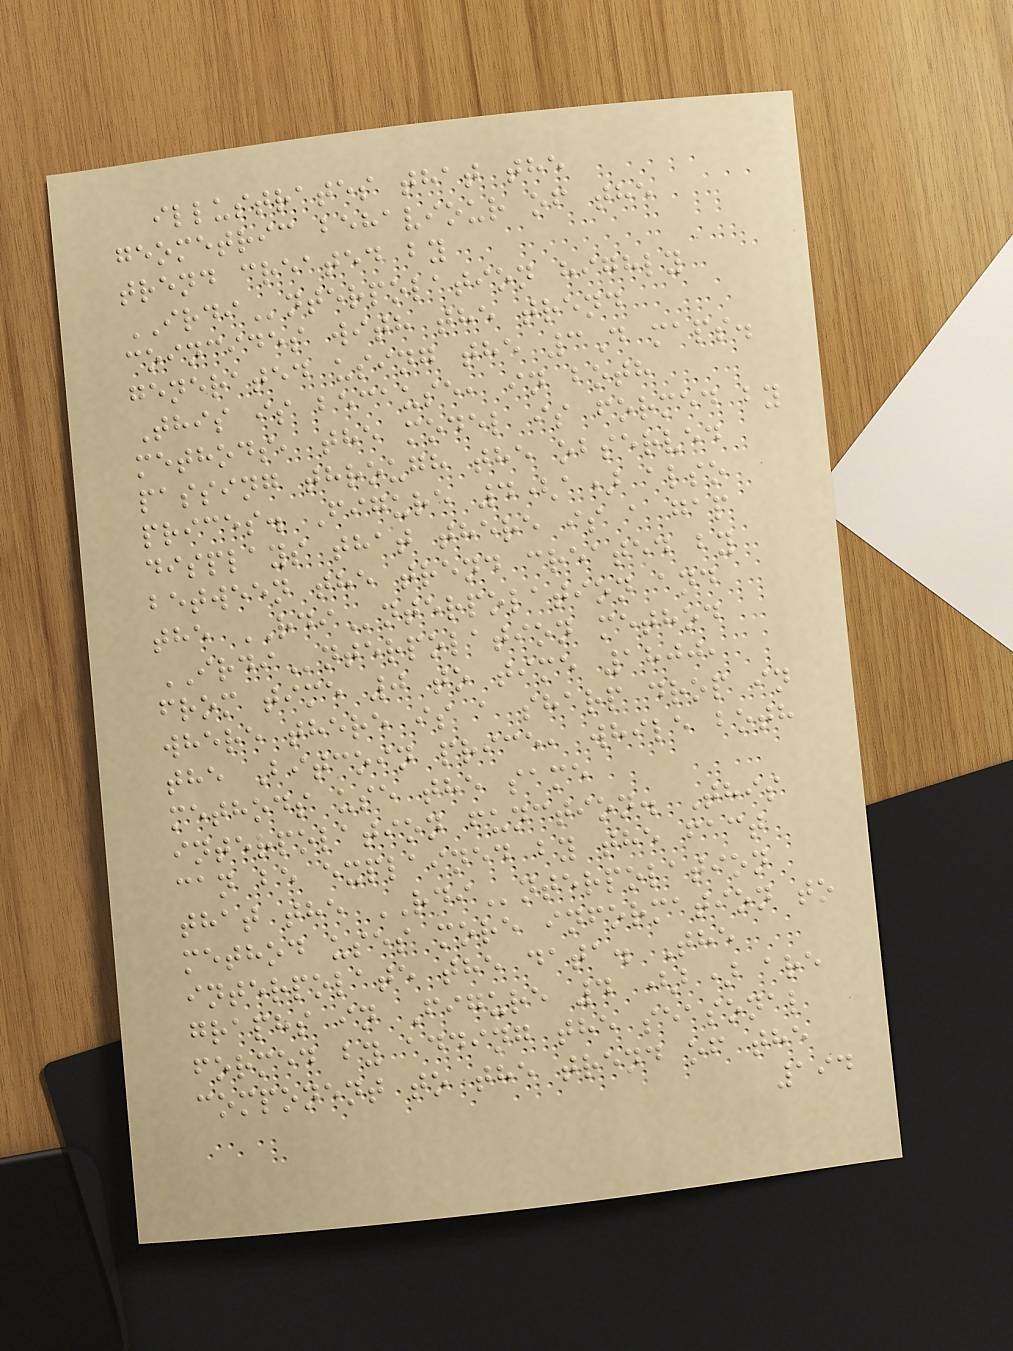illustrates that the
geometric behaviour of the
trend created by
IRDInterpolation highly
coincides with the trend
generated using the 3D maps.
This is because, in both
methods, the model is formed by
passing through the observed
prices. Figure 4(a) also
displays that there is a gap
between the trend created by
the RDInterpolation and
IRDInterpolation method
from time 0 to time 1800,
where there is a sharp drop in
the Bitcoin price, while both
methods use the same
interpolation function. This
can be explained by the fact
that the RDInterpolation
method uses more information to
interpolate the data. The
graphs in Figure 4 (b) are
formed by adding the seasonal
component to the trend of the
194
